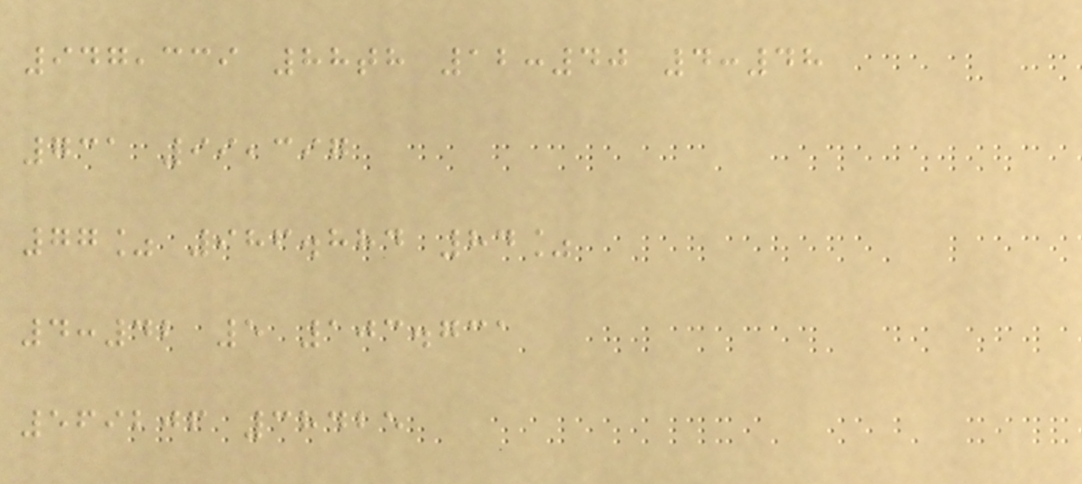947,339 88th 12:40 4:48
731 99,397
77% 986.884 84%
4:42 5 103.731
569206 38425
